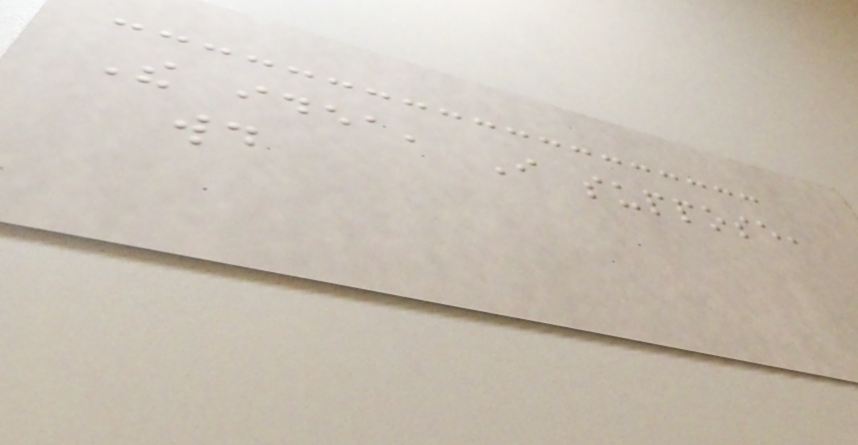The idea, I suppose,
would
